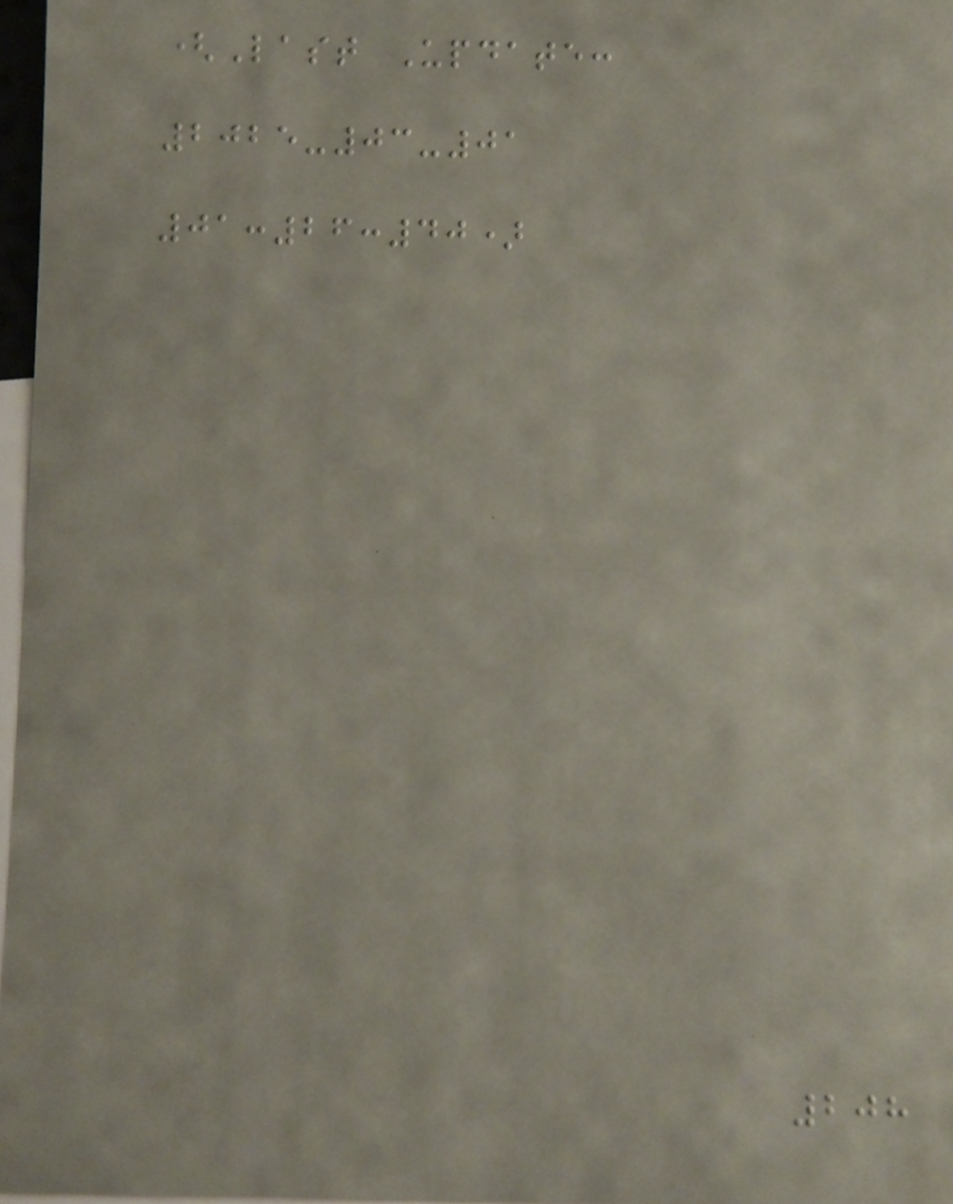(Last Update:
2025-03-01
01:26:40)
208
